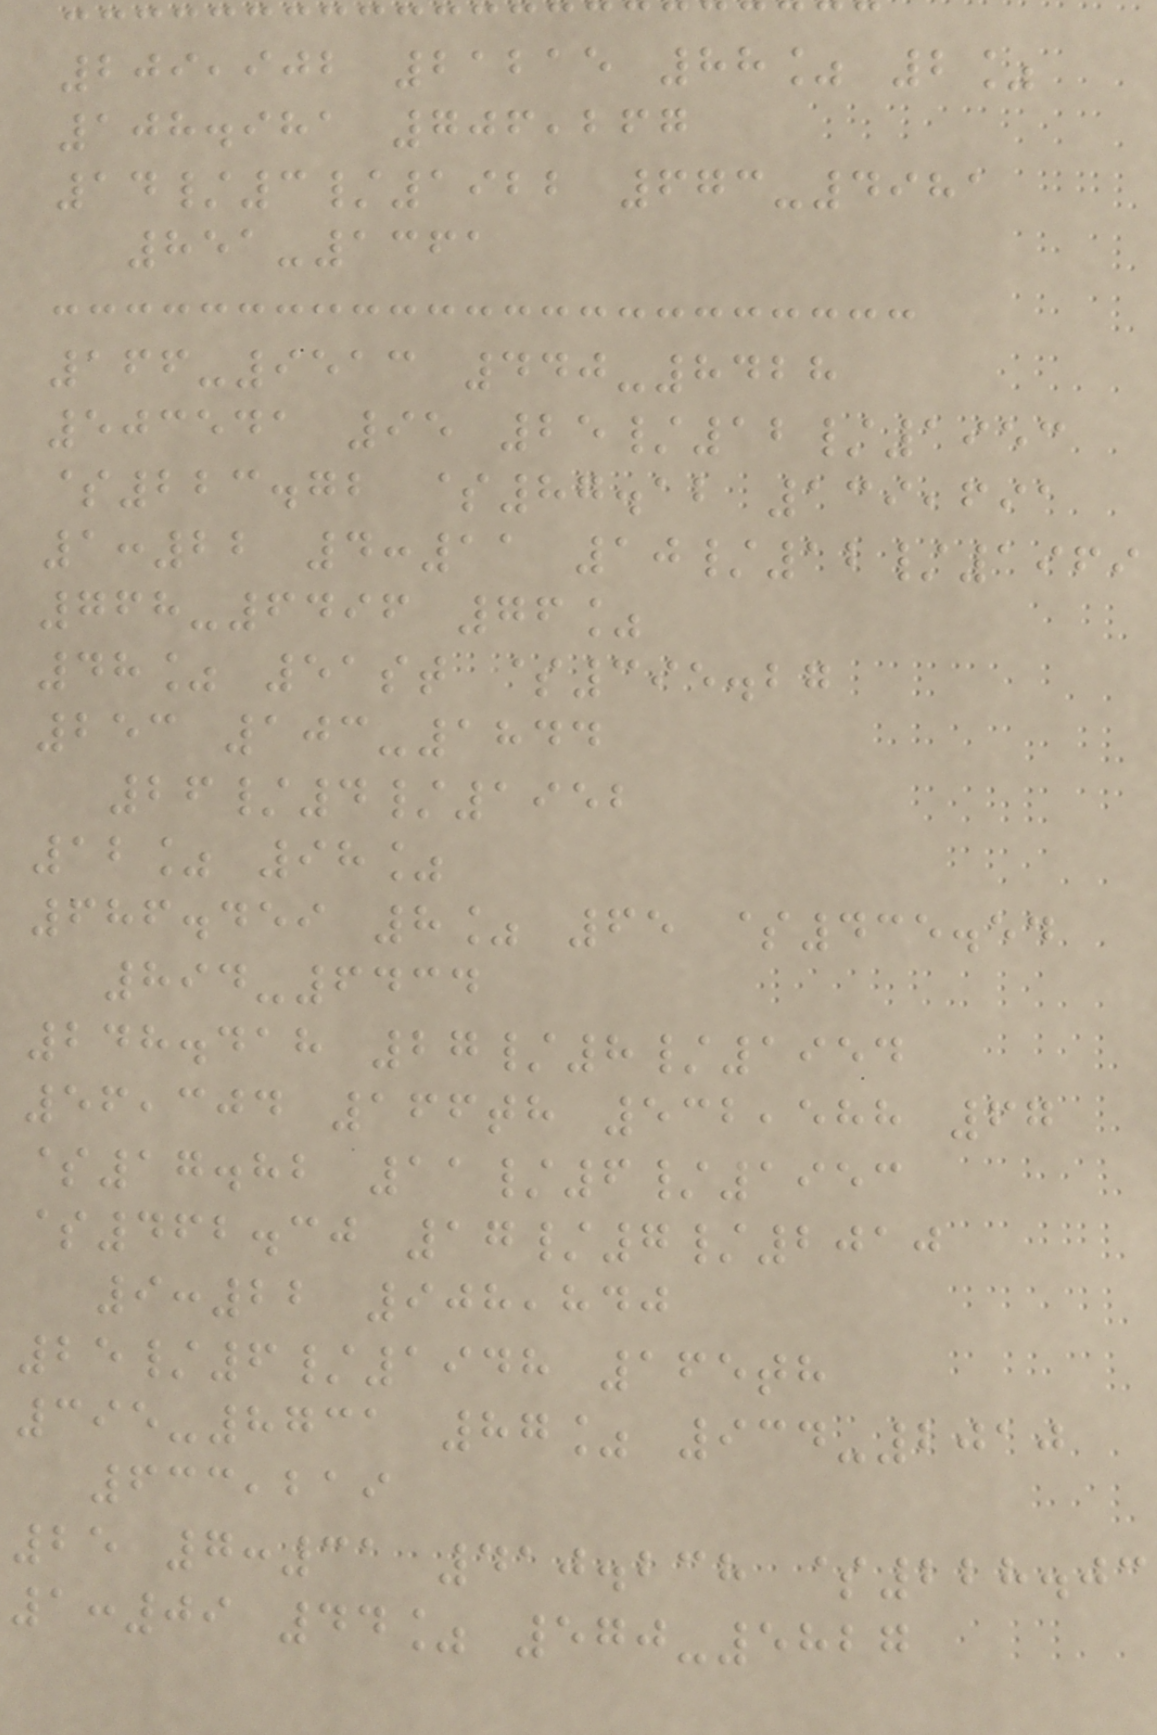209,902 21215 88% 2%
108.981 706,267
14/3/1922 673-4981
851-1361
166-9513 440-8428
503541 95 25/12/1953
$223.72 $87.12 139,691
1:22 4:11 10/12/1969
768-6496 76%
48% 51st $395.27
253 103-1844
26/4/1952
12% 98%
686.459 8% 65 $435.54
894-6434
248.418 27/8/1954
56,304 166th 532,588 67
$17.82 11/6/1953
$462.30 17/7/2010
9:22 908,840
25/6/1948 165th
395-8731 87% 934-2010
633,219
25 7:31 410.238 $228.03
1:09 44% 570-5827
